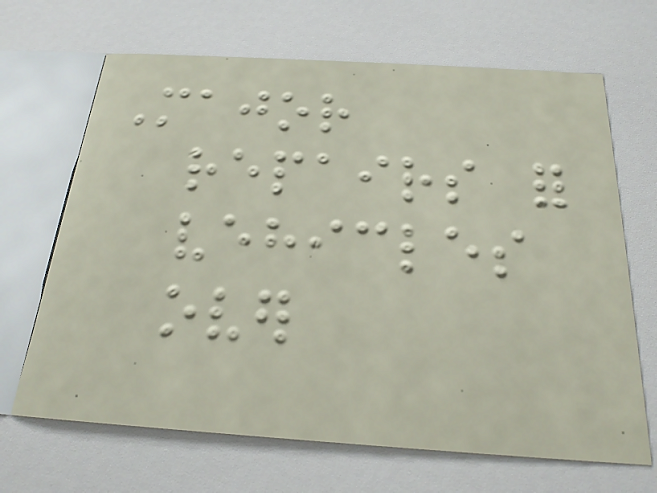Major
repairs for
vehicles
over
